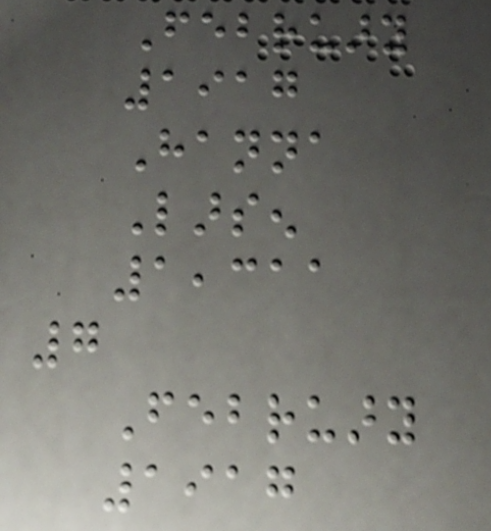February
1917
Hanna
Larsen
1,311
7
February
1917
